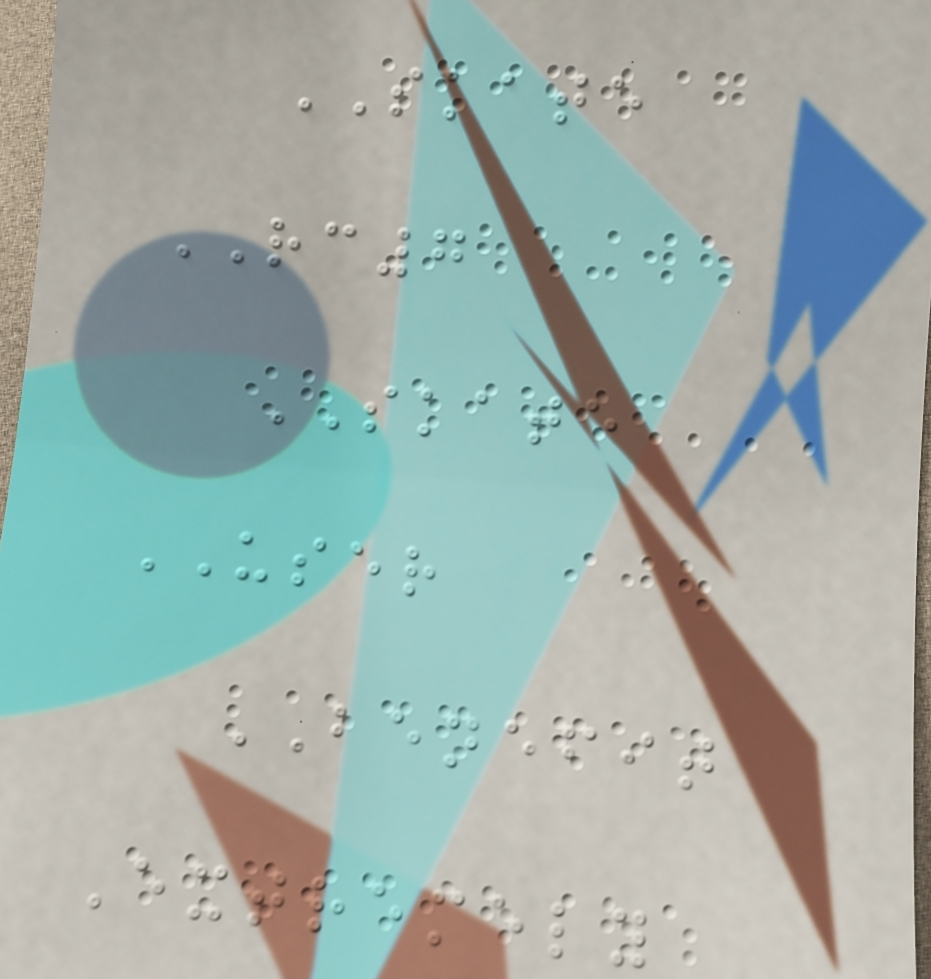SKATE
RC7
SKATE
USER
BENEFIT
Extremely
